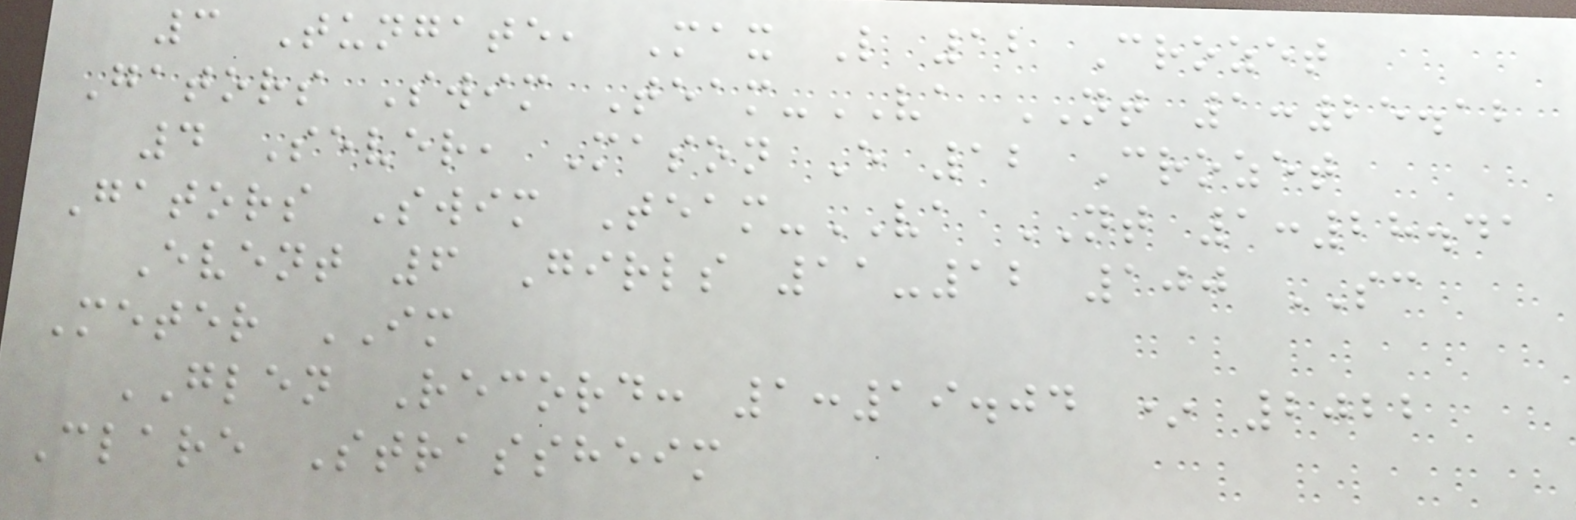3 Tungate, Max L 12 Crozet
Gators Swim Team-VA NT 1:25.12
4 Sever, Mason E 12 Crozet
Gators Swim Team-VA NT 1:28.41
Event 6 Girls 11-12 100 SC
Meter IM
GLEN Record: 1:19.04 * 2022
Clare Strassheim
